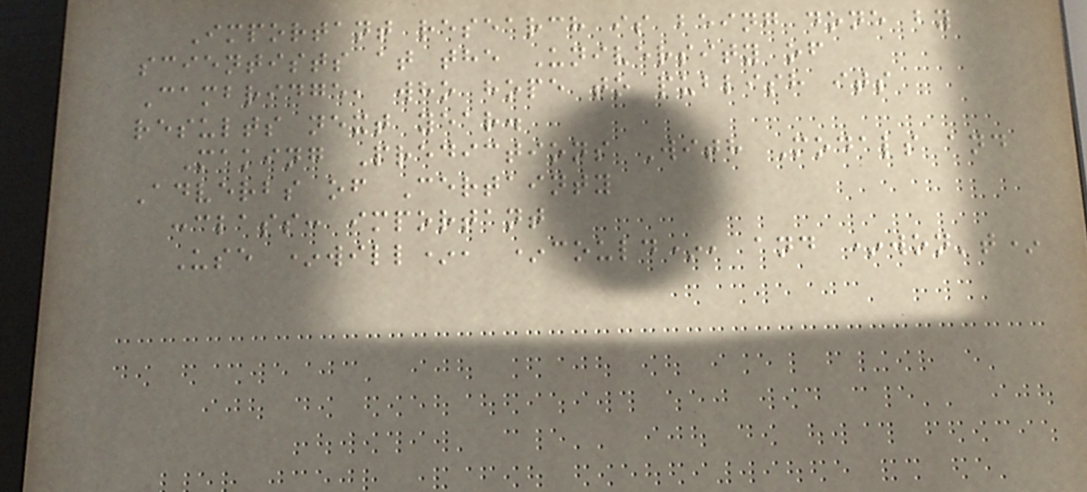Important research is being done by
scientists at the University of
Cambridge, who hope to publish its
results next year.
Making Predictions With Modals and
Adverbs of Certainty
:class: important
Use *will*, *could*, and *won't*
